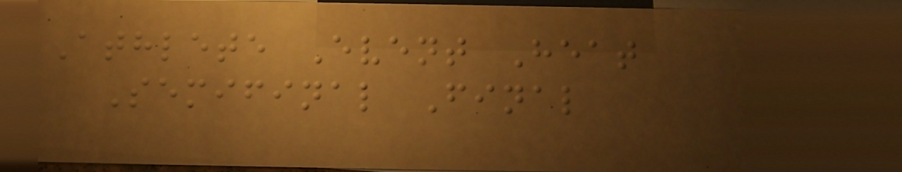Athlete Event Heat
Semifinal Final
